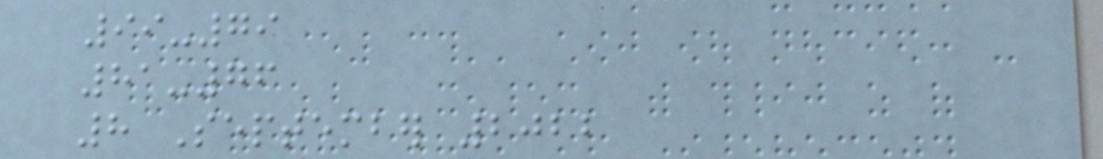99-79
81-76
8 September 2022
